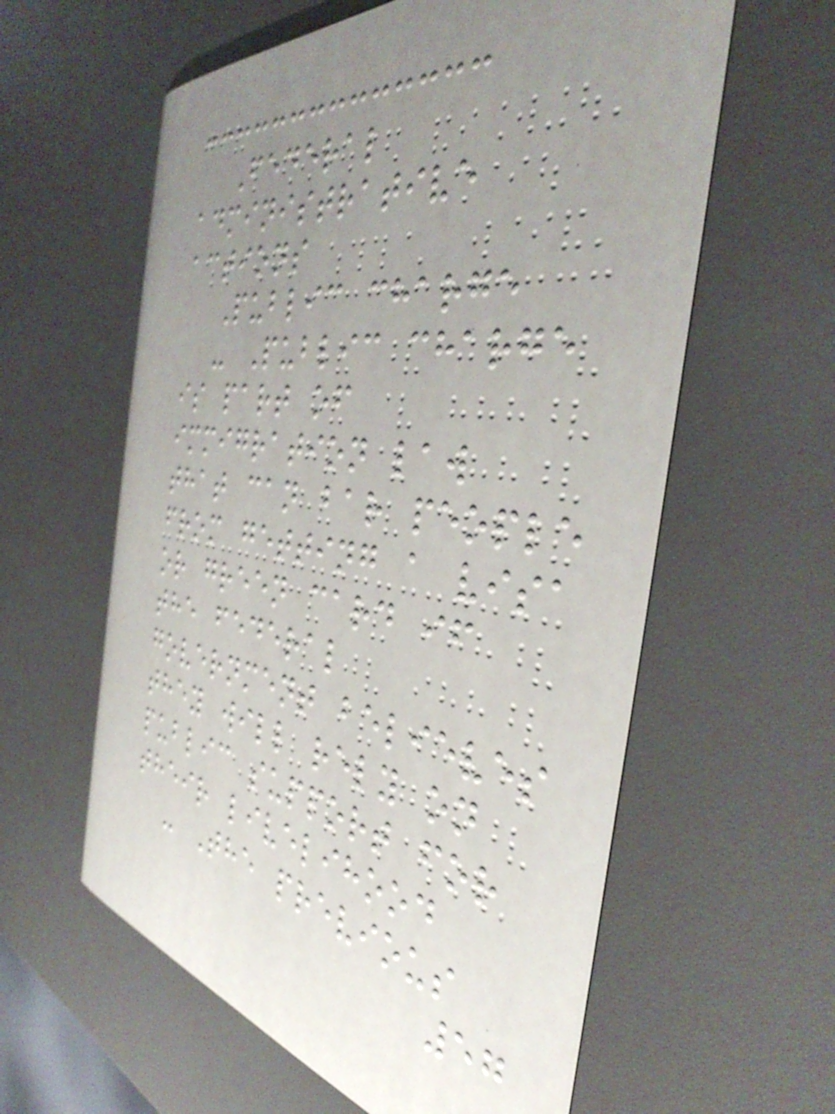Federal
administrative
actions
Public charge
- Public charge
is part of
immigration law
that can bar people
from getting a visa
or green card if
the federal
government believes
they will rely on
public support for
their livelihood
- The previous
57
